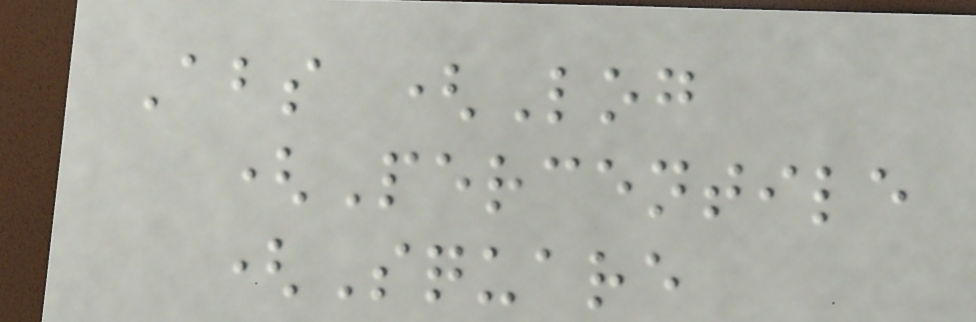Abs (Log
(Percentile
(Square
